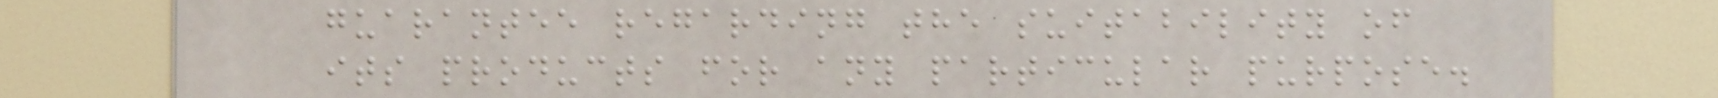guarantee regarding the suitability of
its products for any particular purpose.
